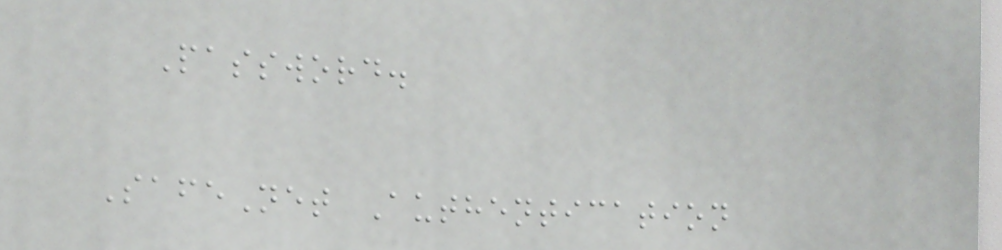Password.
SafeNet Authentication
